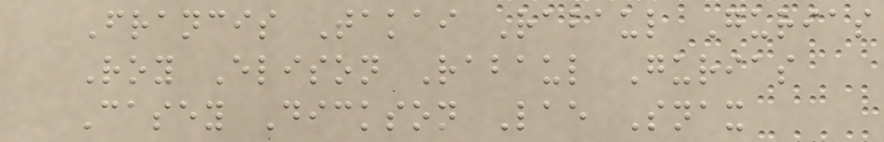Francis Takai Rabaul Gurias
Roy Elison Rabaul Gurias
Casey Dickson Lae Snax
